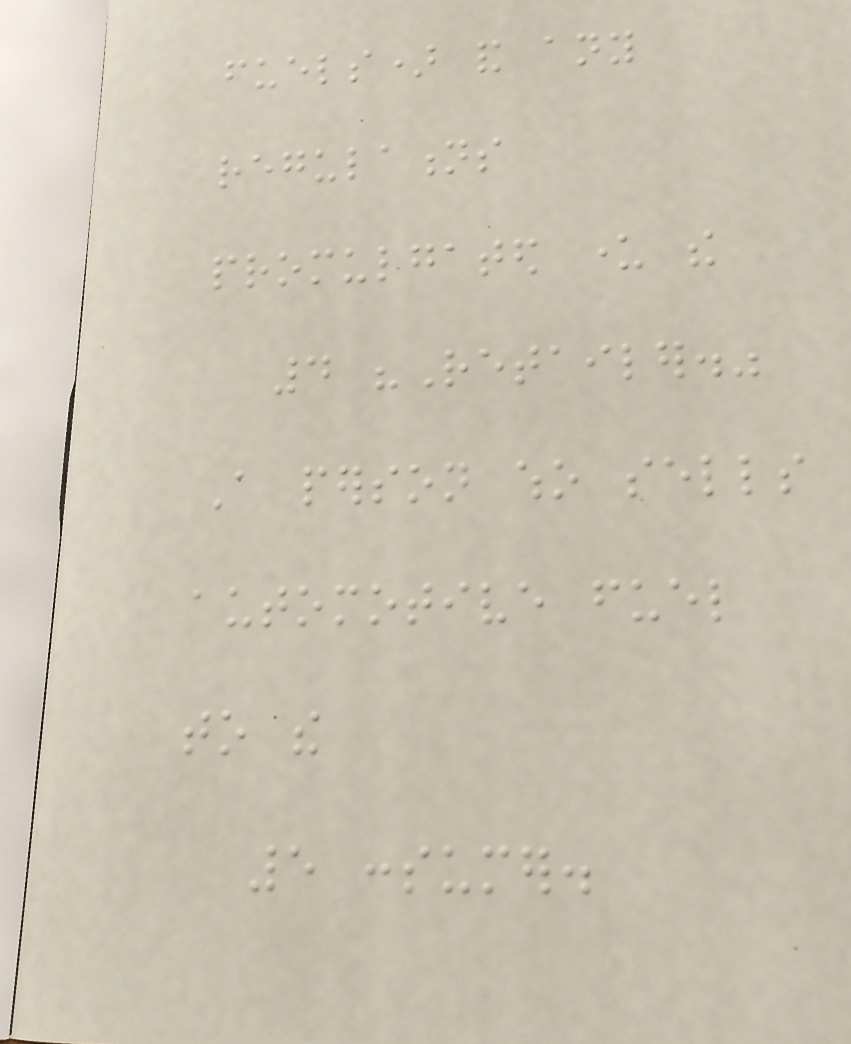fuels) and any
regulations
promulgated under the
4 "Retailer."
A person who sells
automotive fuel
to the
5 consumer.
